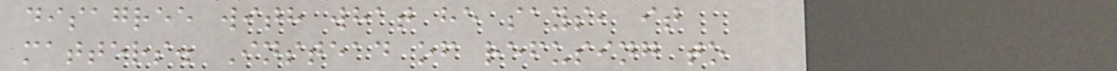disagree with what he says, it
matters. Instead of refusing to
